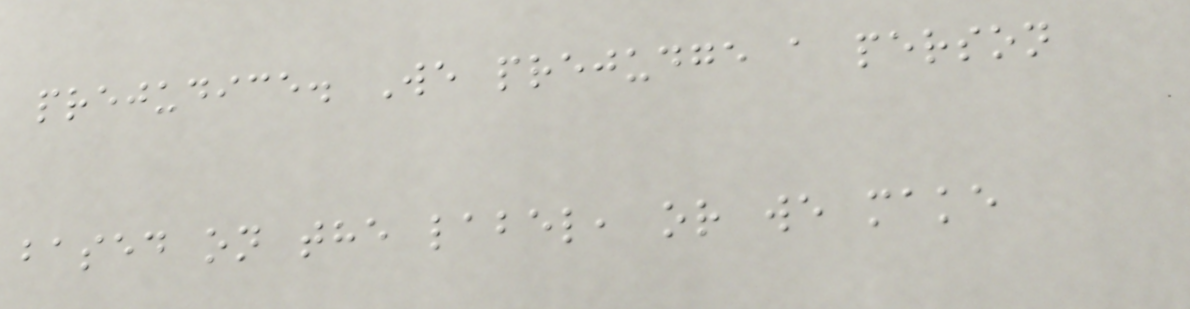prejudice. We prejudge a person
based on the label, or we make
